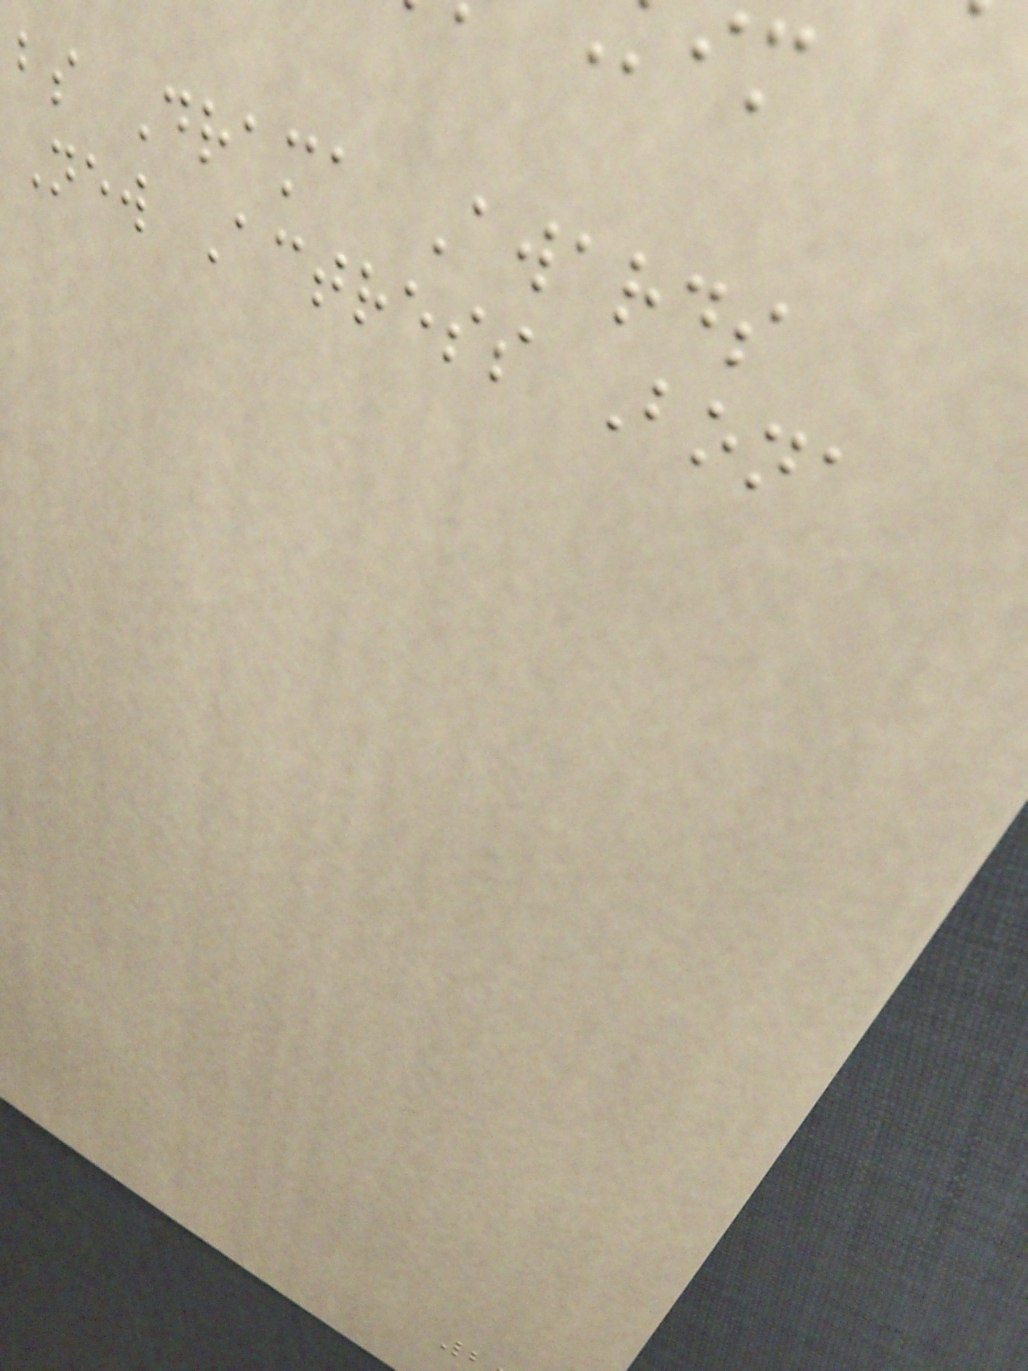bs Drama Awards
New Actress Bona
